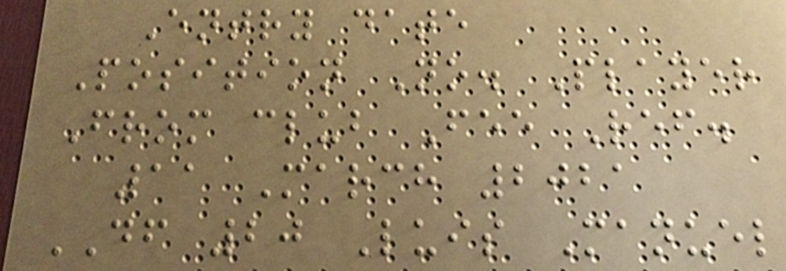Entry date
Position No. Player
From club Fee Ref.
11 March 2021
DF 20 Luis Manuel
